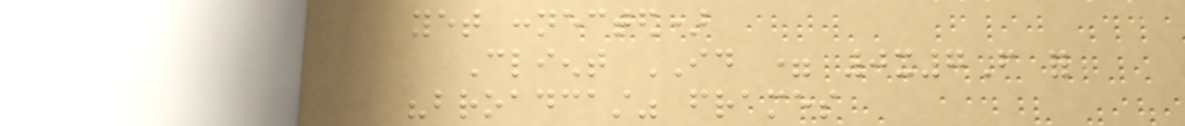yet connected)
Client ID = 0x7F for
"broadcast" frames
